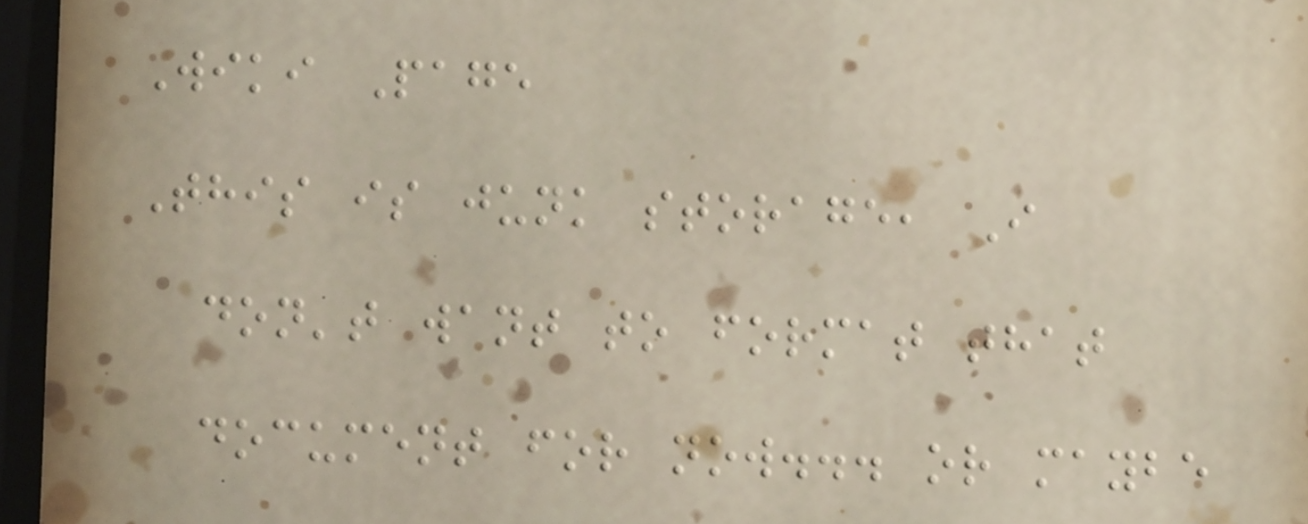Wiki Page
This is junk storage, I
don't want to format that
document for now... or maybe
